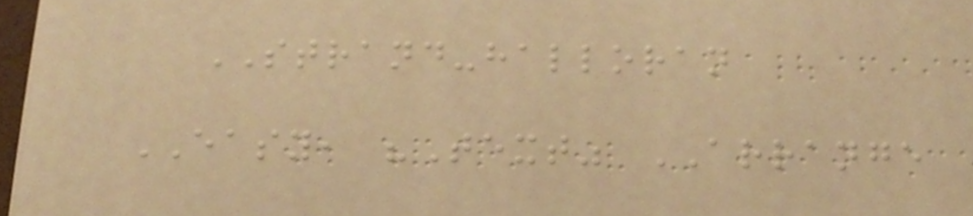STRAND-halloran
EASY, "Text" ARRANGE
